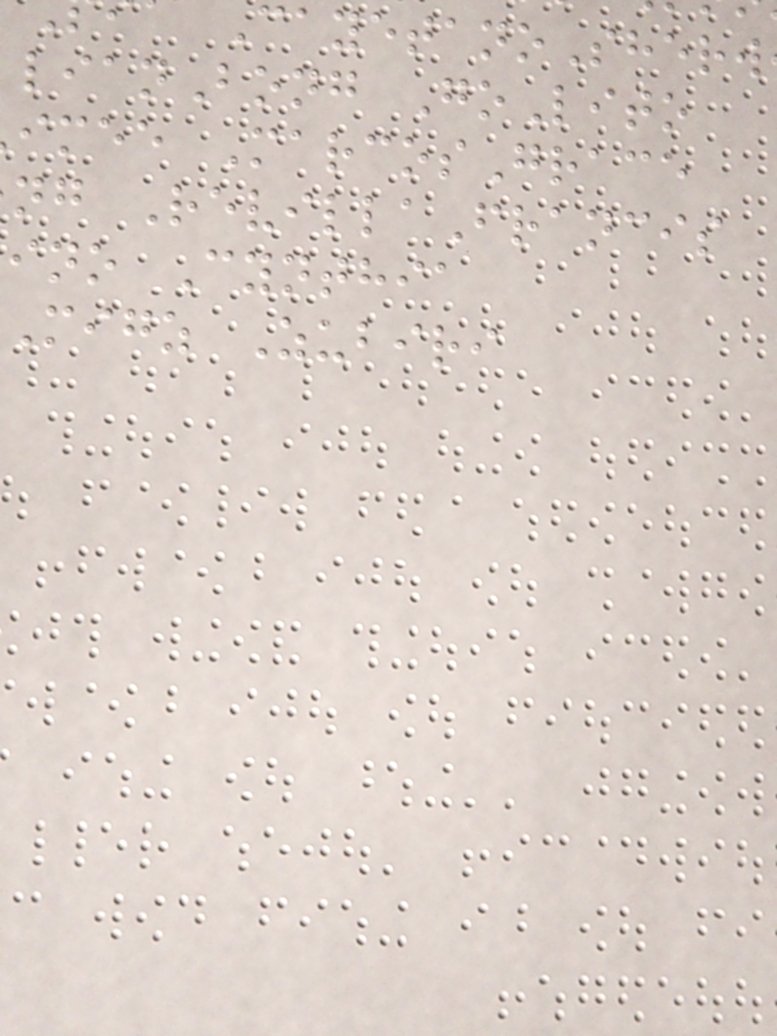CayetanoSherw
lianBong GoLito
imee MarcosGrace
ng RevillaFrancis
ino Cynthia
Migz Zubiri
